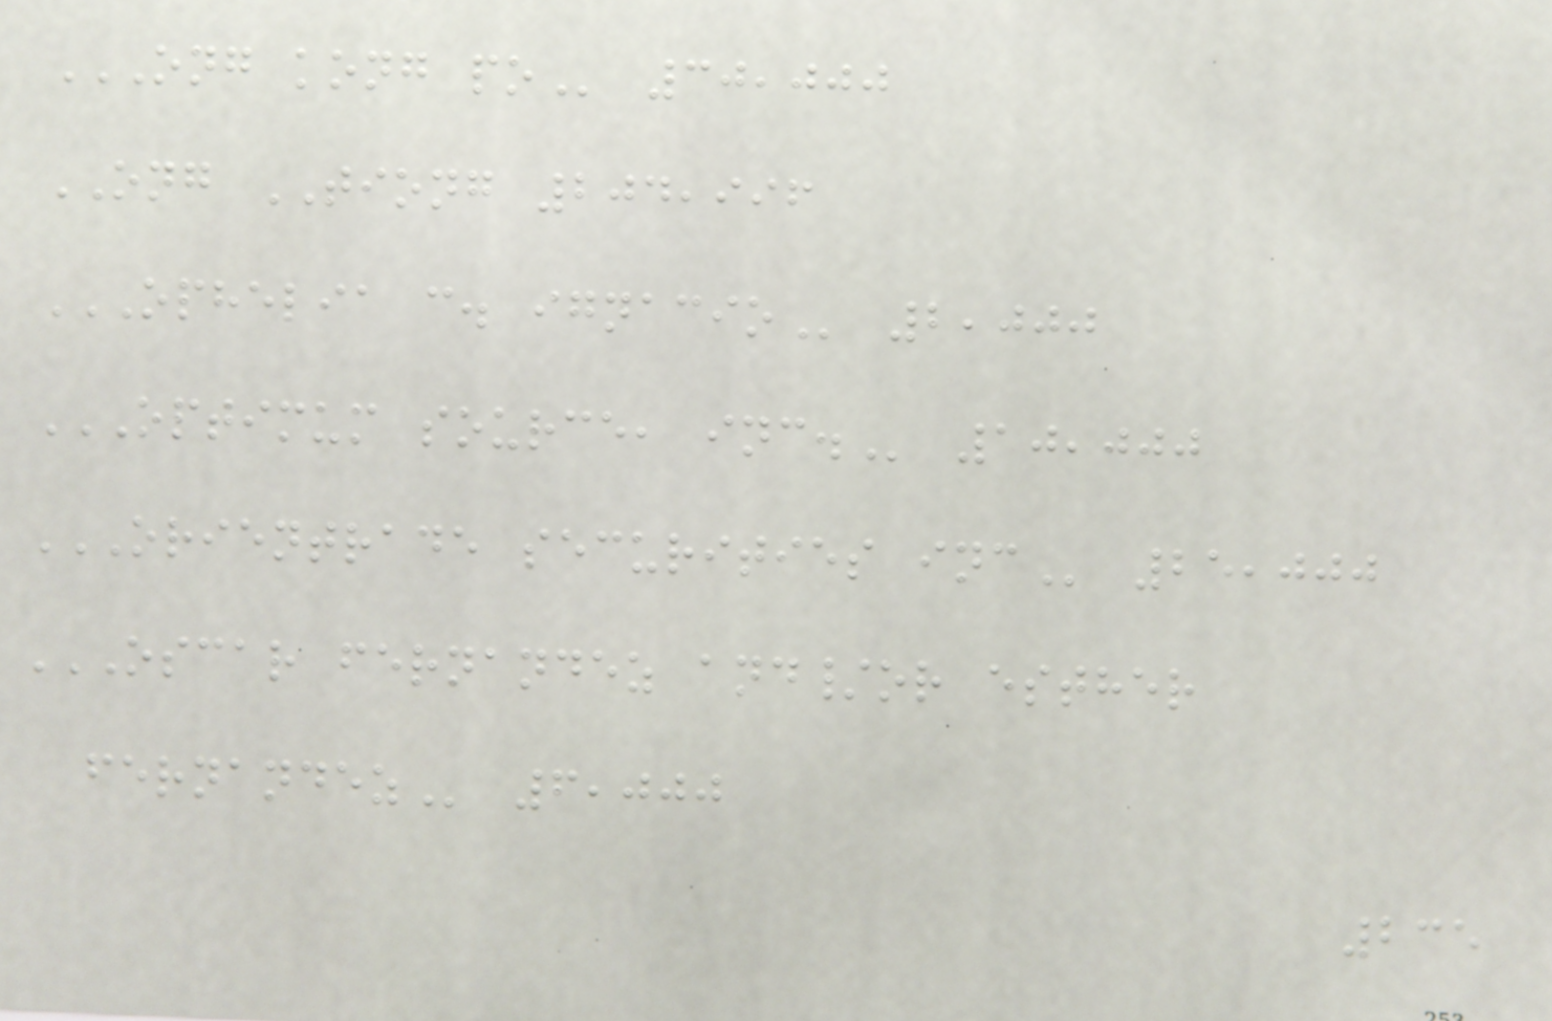ONG KONG PO 30,000
ONG TIONG 204,996
OPHELIA C. IGNACIO 2,000
OPTIMUM SOURCE, INC. 10,000
ORIENTRADE SECURITIES INC 25,000
OSCAR FERNANDEZ AND/OR ESTHER
FERNANDEZ 6,000
235
